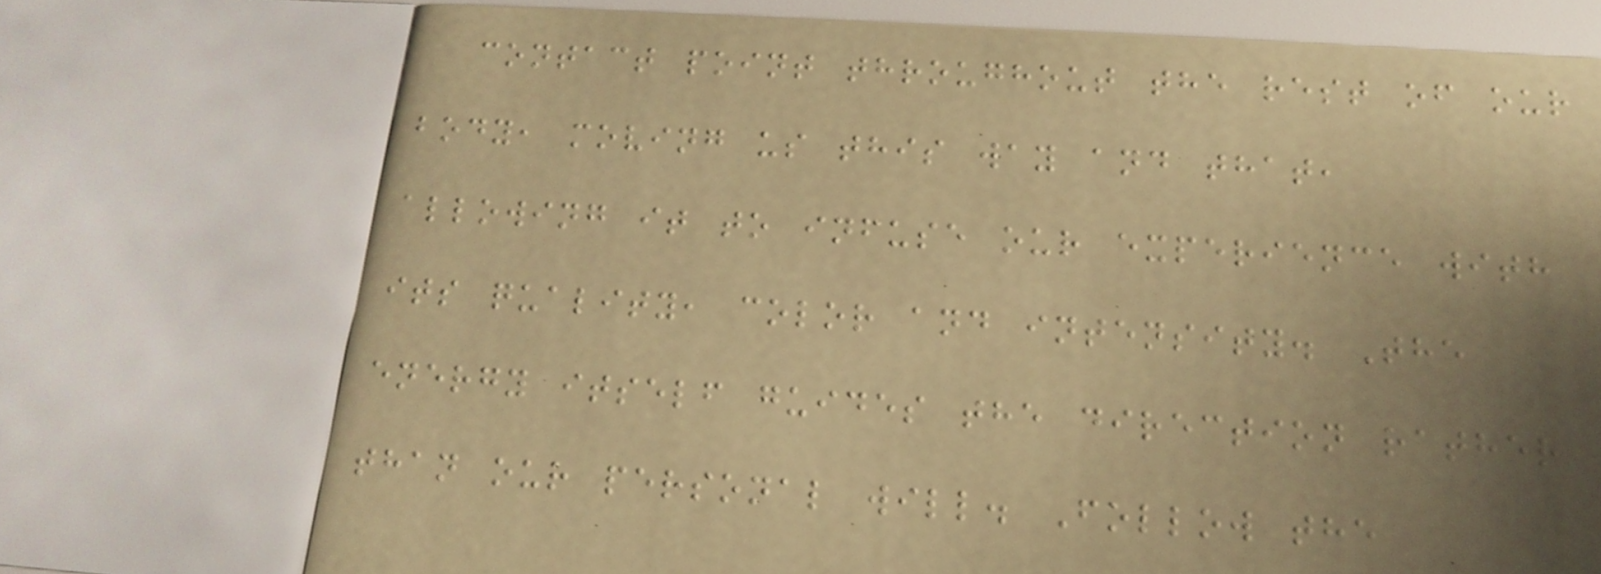contact point throughout the rest of our
body, moving us this way and that,
allowing it to infuse our experience with
its quality, color and intensity. The
energy itself guides the direction rather
than our personal will. Follow the
